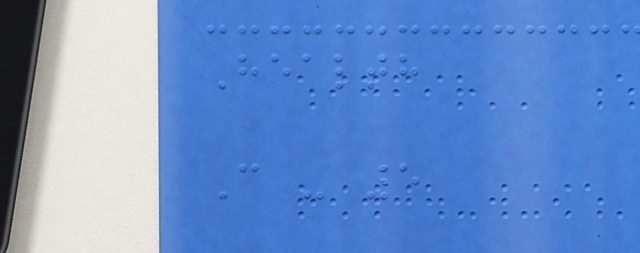Health
C - 5
